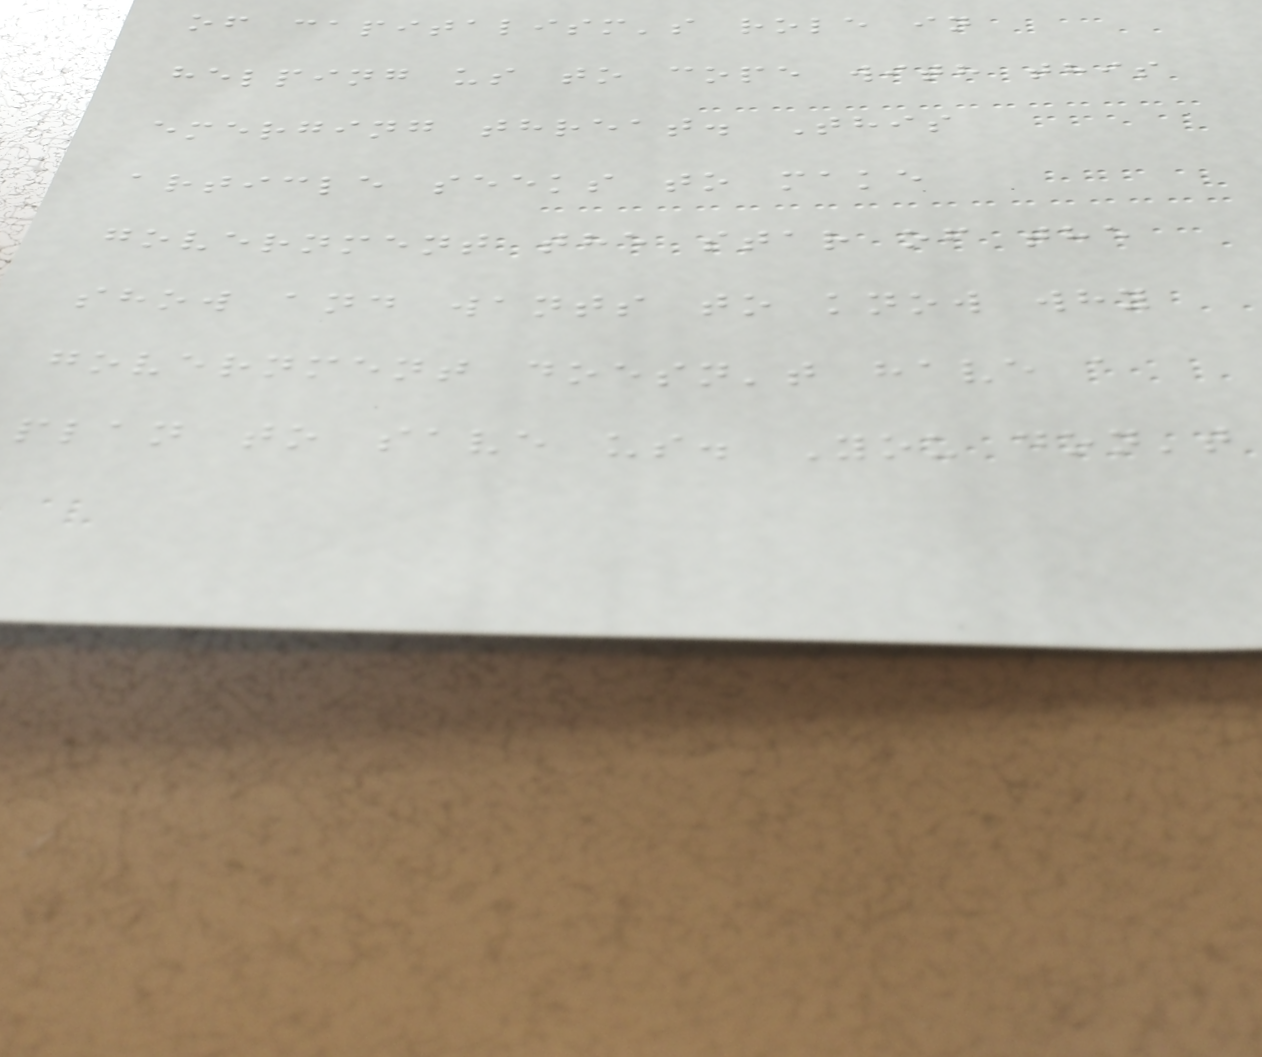of capitalism's role in
helping us to cope with this
emerging threat. This
article seeks to make
government the star of the
show and wants to know why
government doesn't have a
plan to save us. You don't
